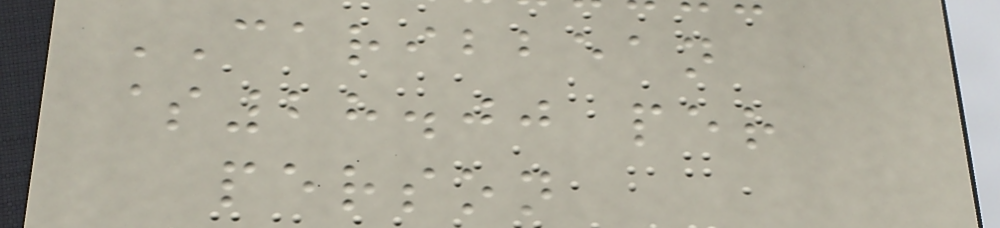CARIBBEAN
$28.00 per
person
